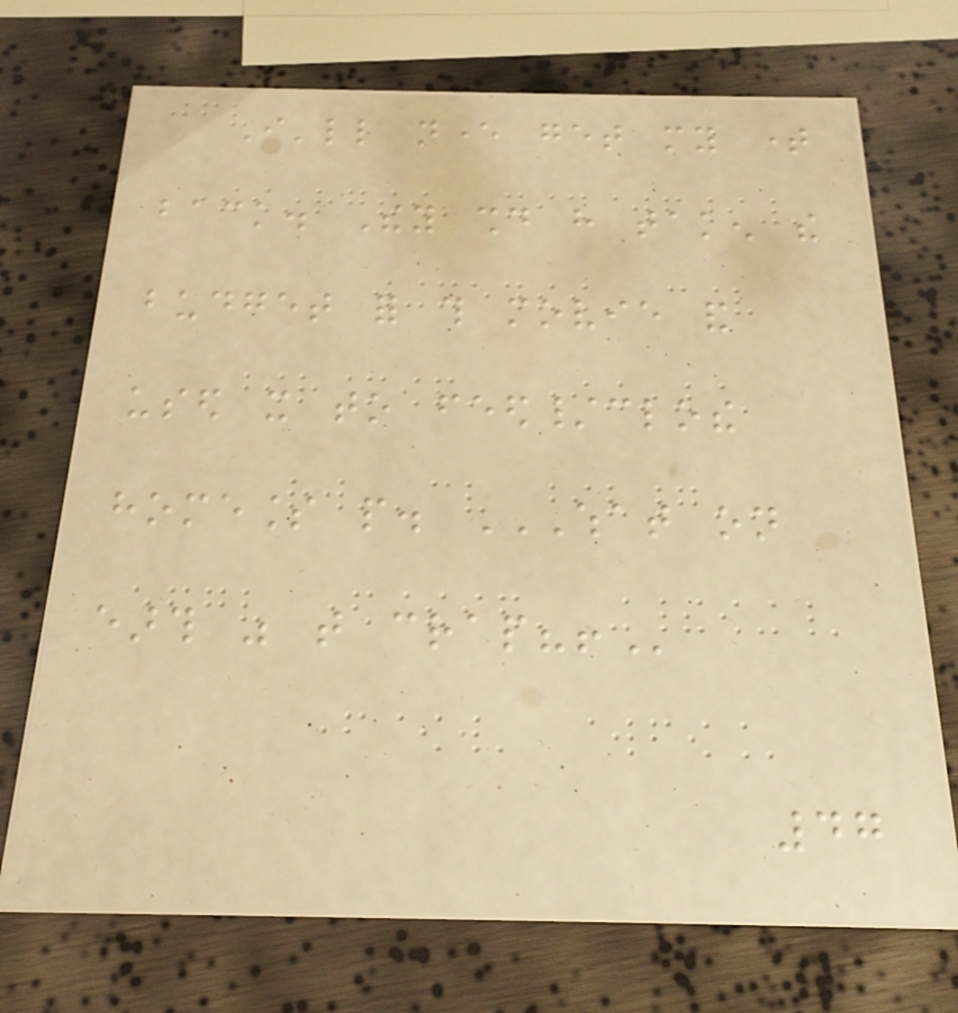I'll never get my time
back. They should have taken the
budget for this movie and
used it to feed/clothe
homeless people. WHAT ON
EARTH WAS THAT CRAP?!
47
